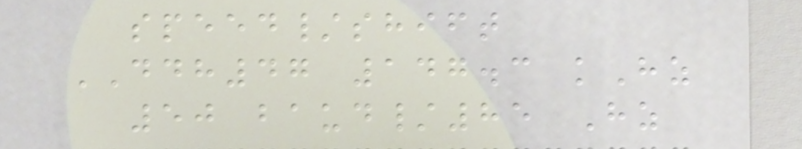speed/shift
DDH47 147.3 kHz
50 baud/85 Hz
